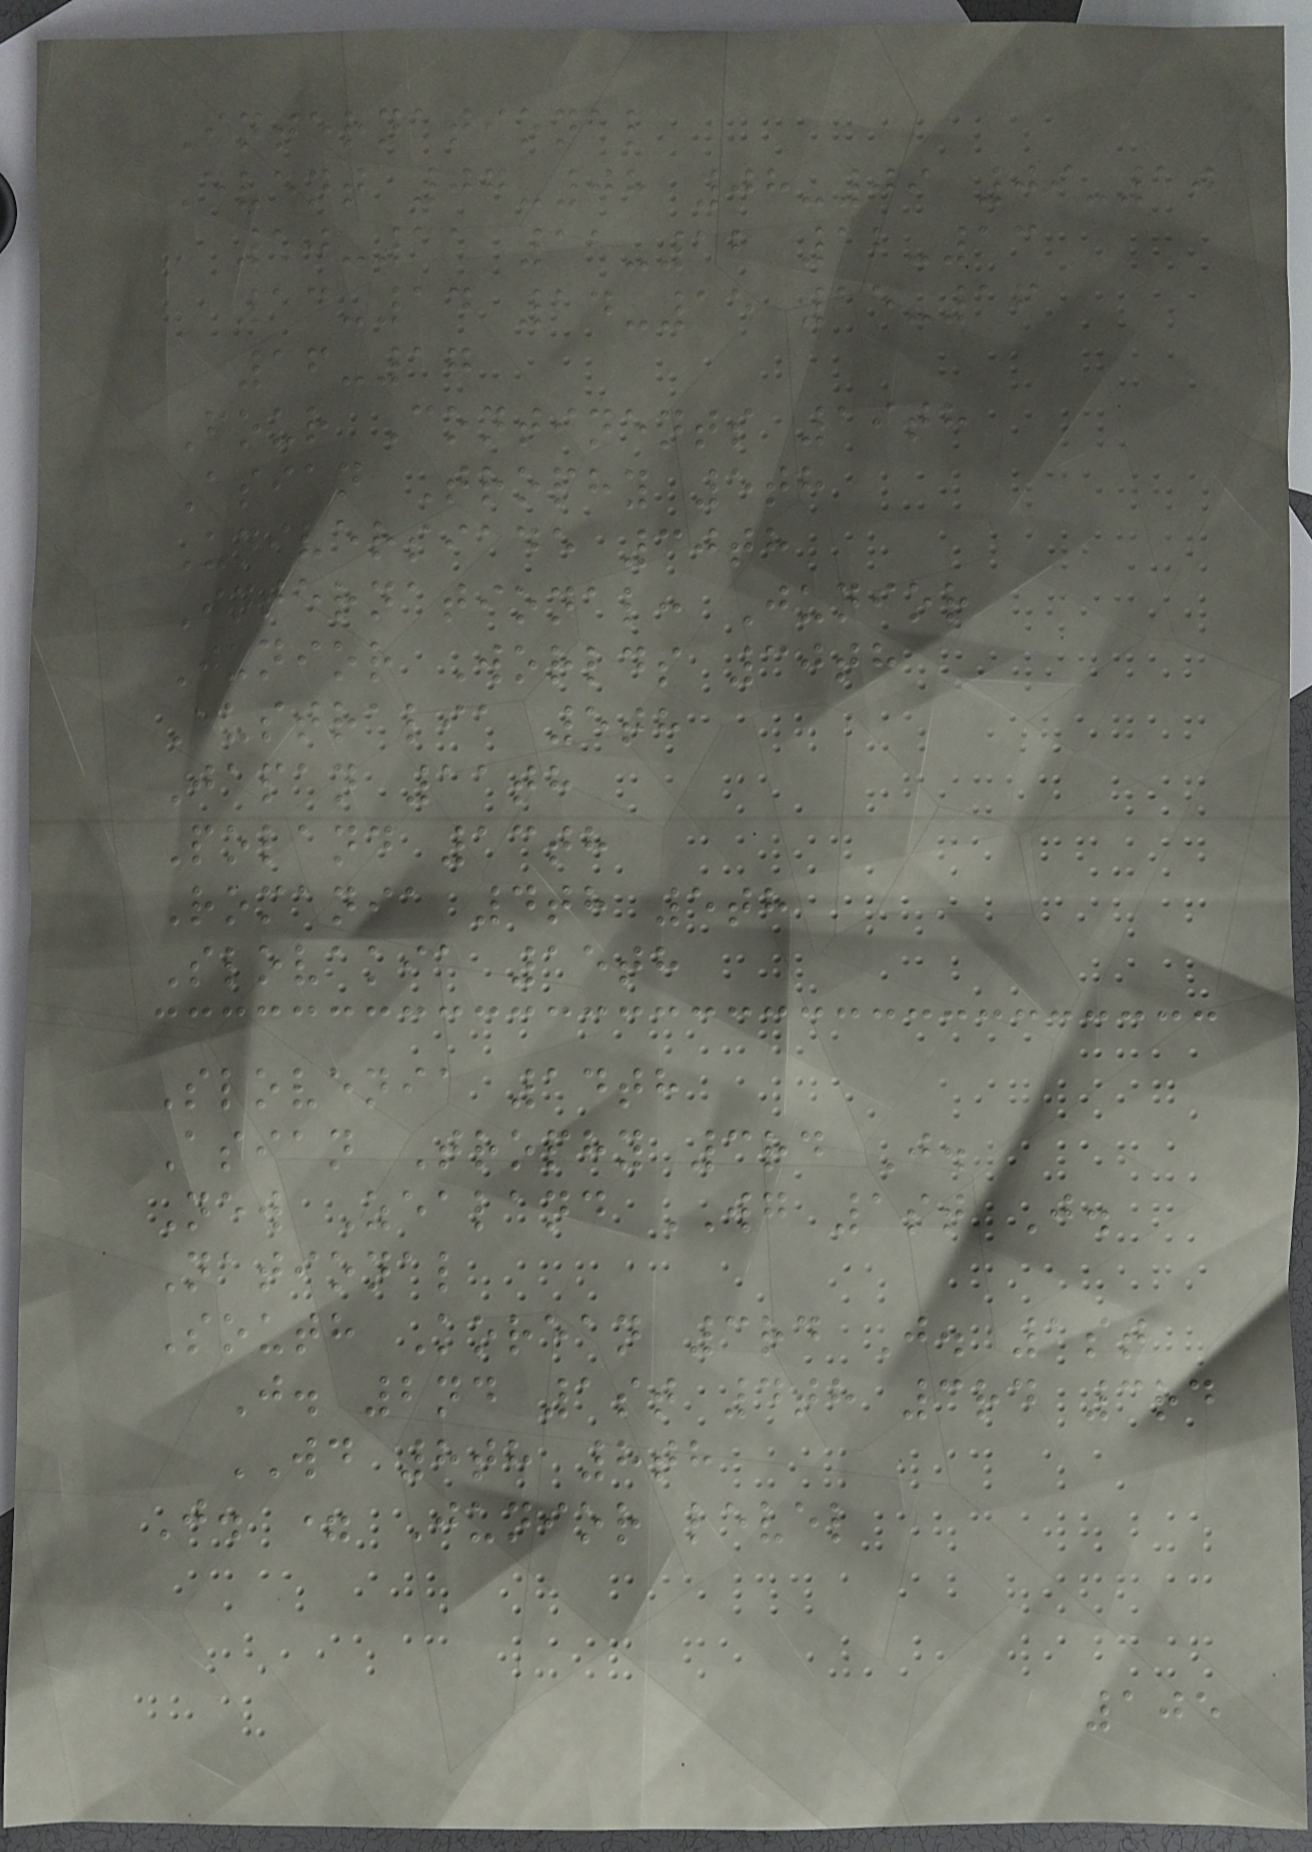International
Event 07-08 08-09 09-10
10-11 11-12 12-13
13-14 14-15 15-16
16-17
Four Continents 19th
Asian Trophy 5th
Universiade 30th
International: Junior
Junior Worlds 30th
Australia 5th
Japan 11th
Poland 13th
Romania 4th 5th
Slovakia 15th
Slovenia 14th
Asian Trophy 3rd J.
New Zealand WG 1st J.
National
South Korean 3rd J. 1st
J. 2nd 1st 4th 3rd 3rd
WD 8th 8th
J. = Junior level
105
